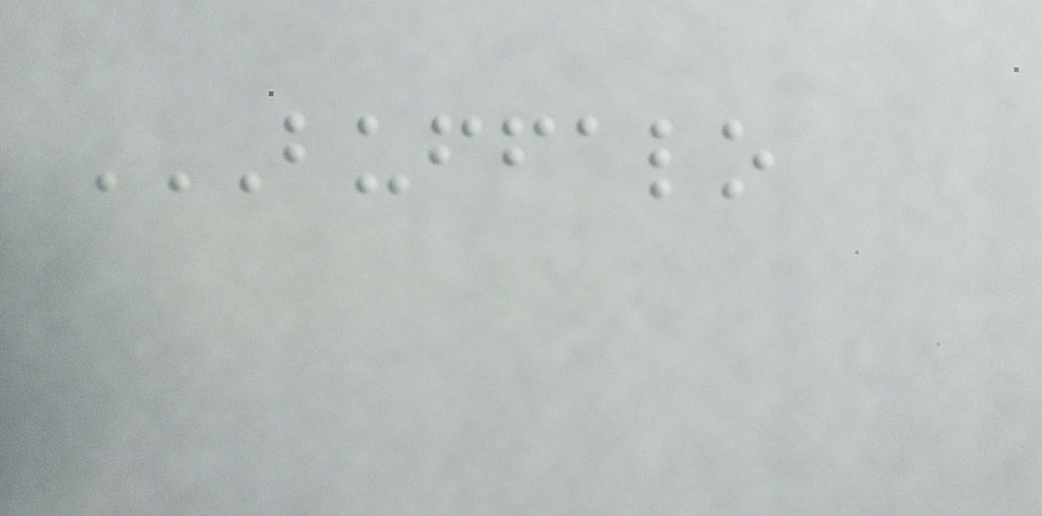BUFFALO
